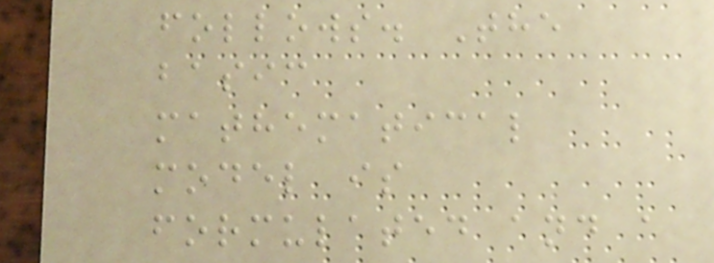follows. The
basic
mathematical
model is
formulated and a
